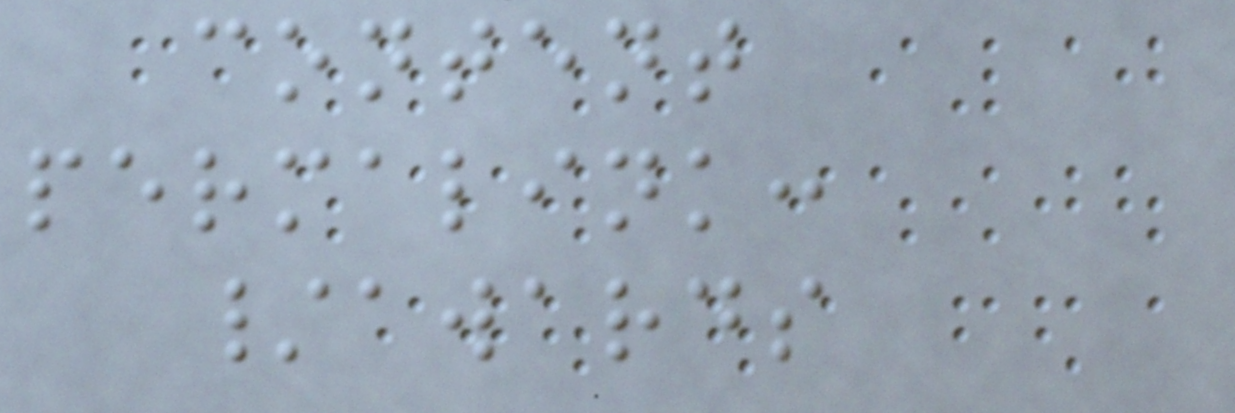content
permalink:
/awards
